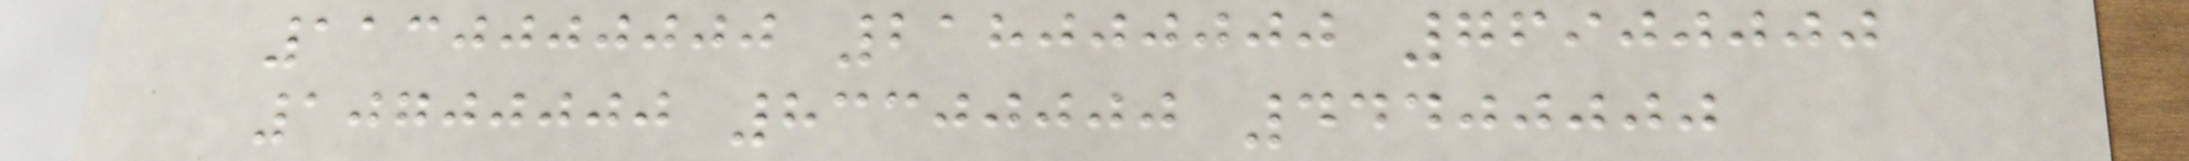1130000000 218000000 76900000
10700000 83300000 44400000
